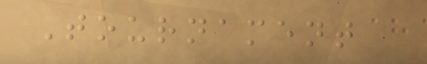Tournament
